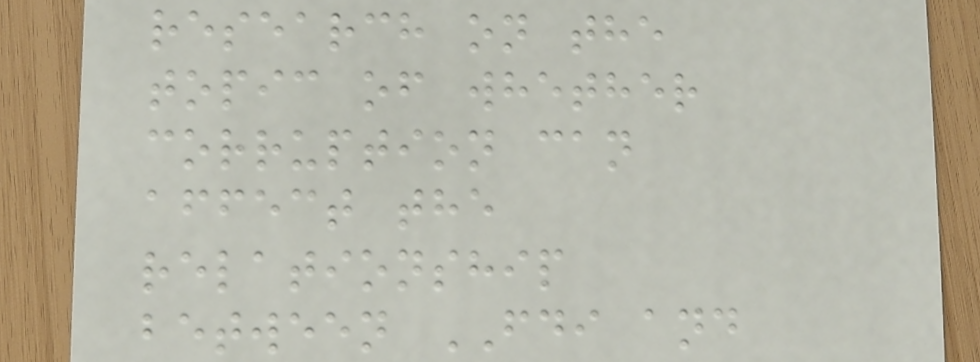research on the
topic of whether
corruption can
affect the
relationship
between FDI and
